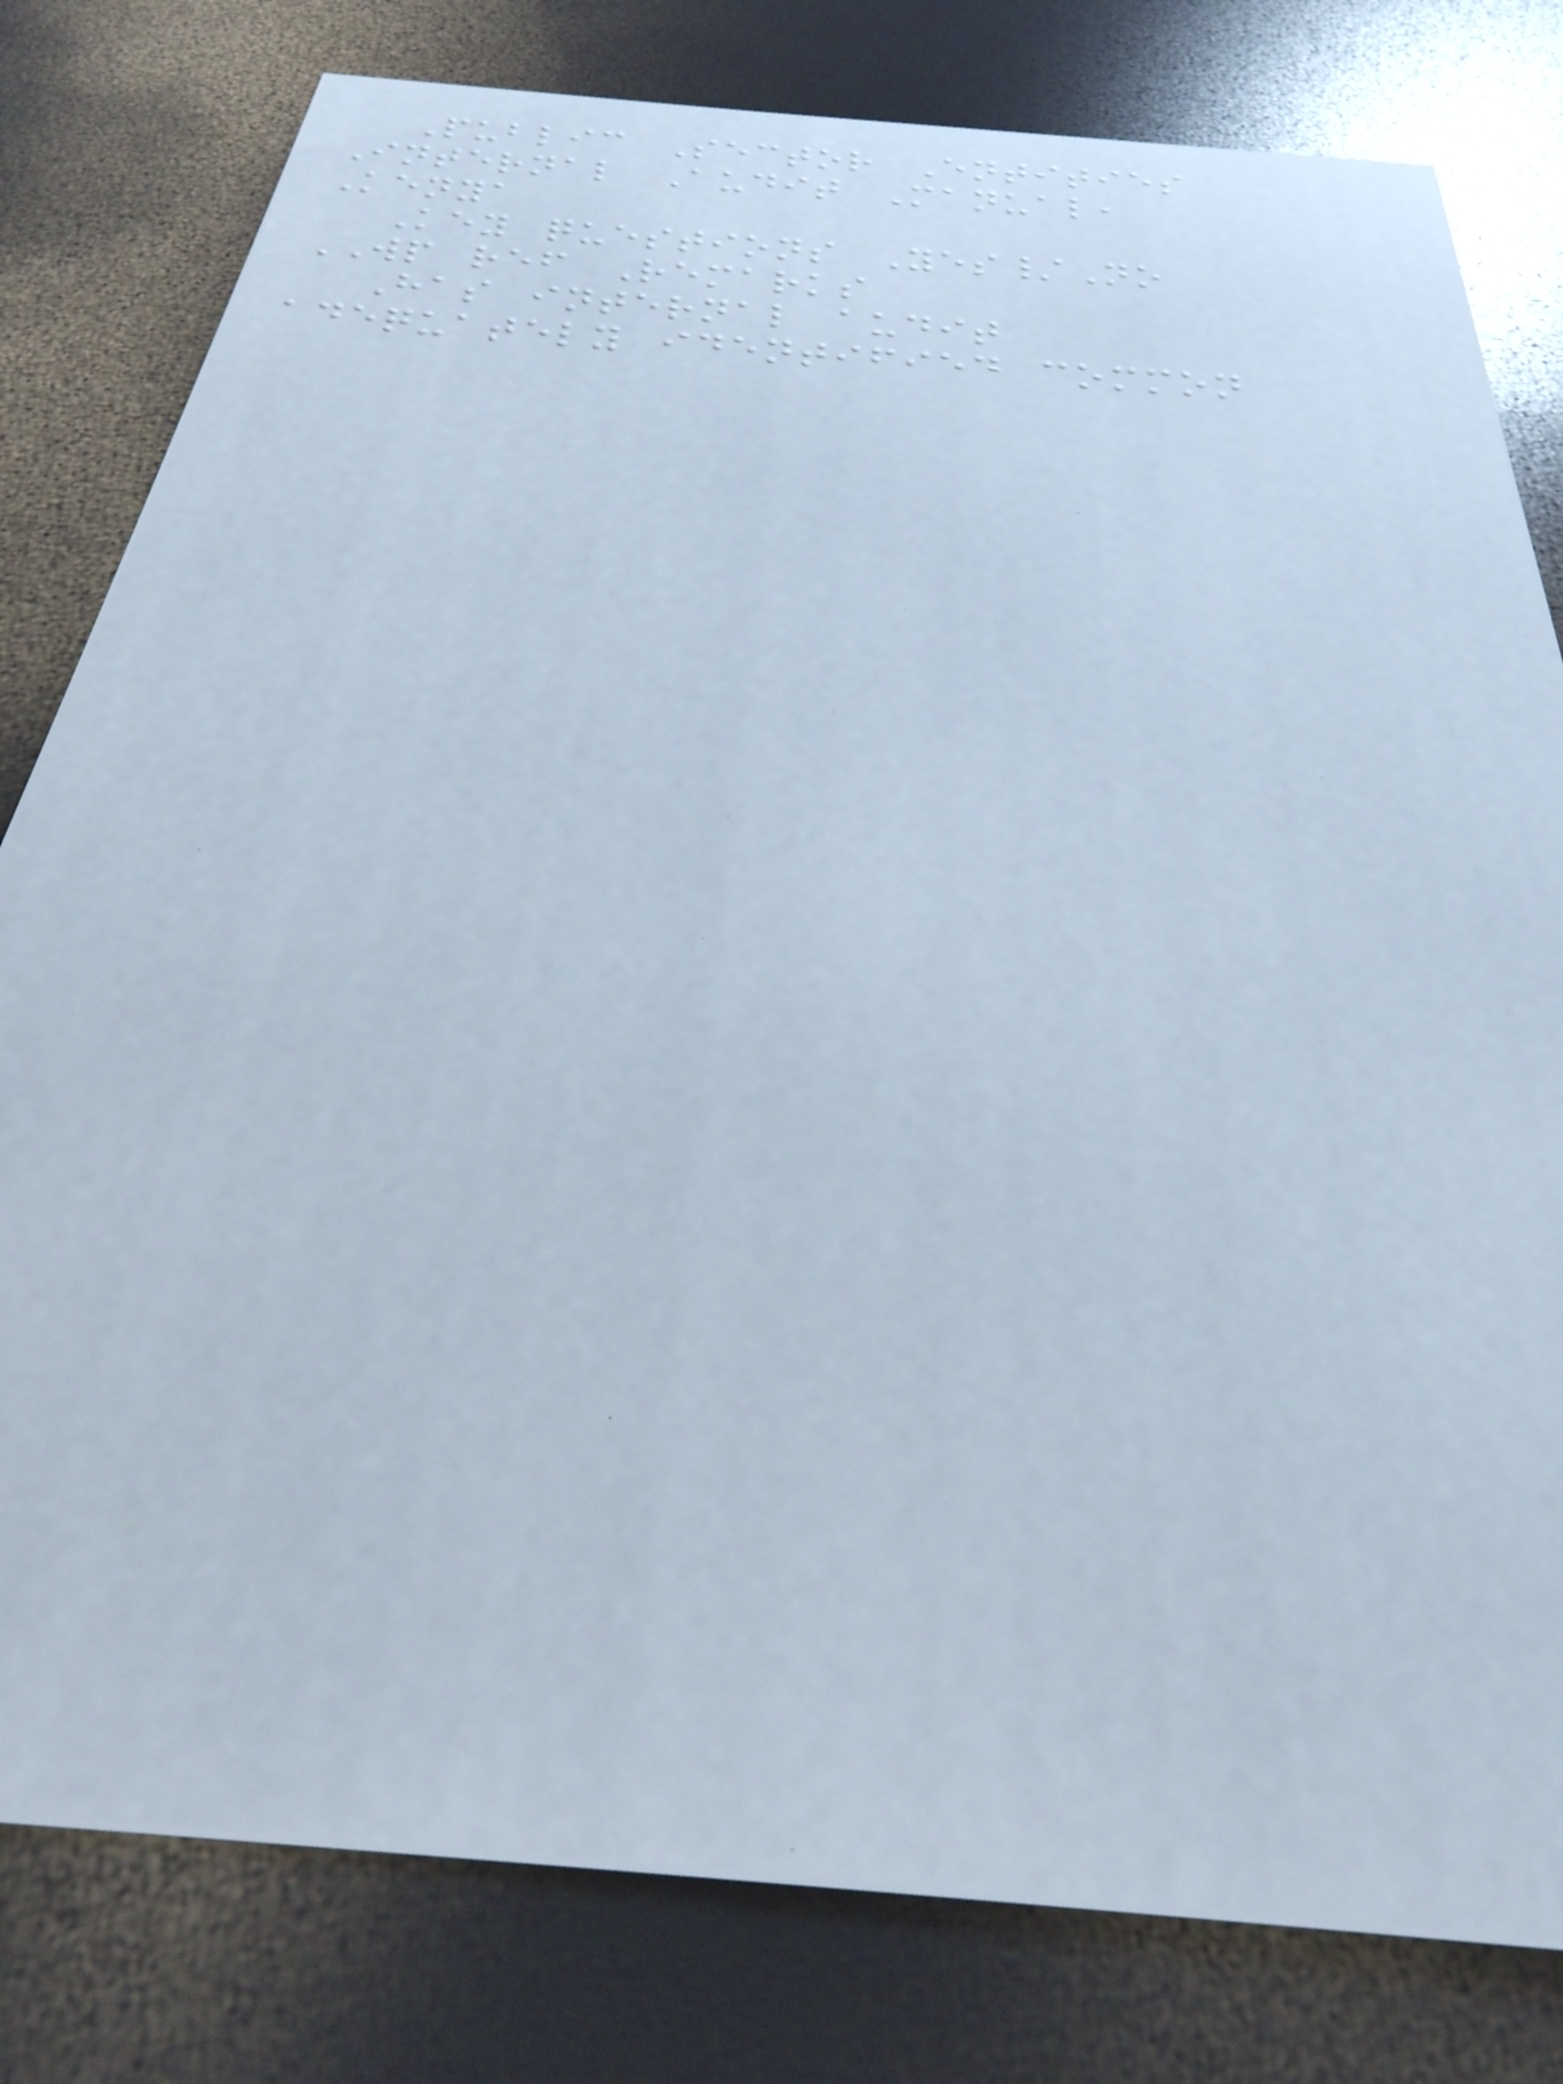Public Sector Entities
Internal Audit Manual,
Kenya
Key questions Yes/No
WP ref Remarks
Has internal audit
adequately identified common
